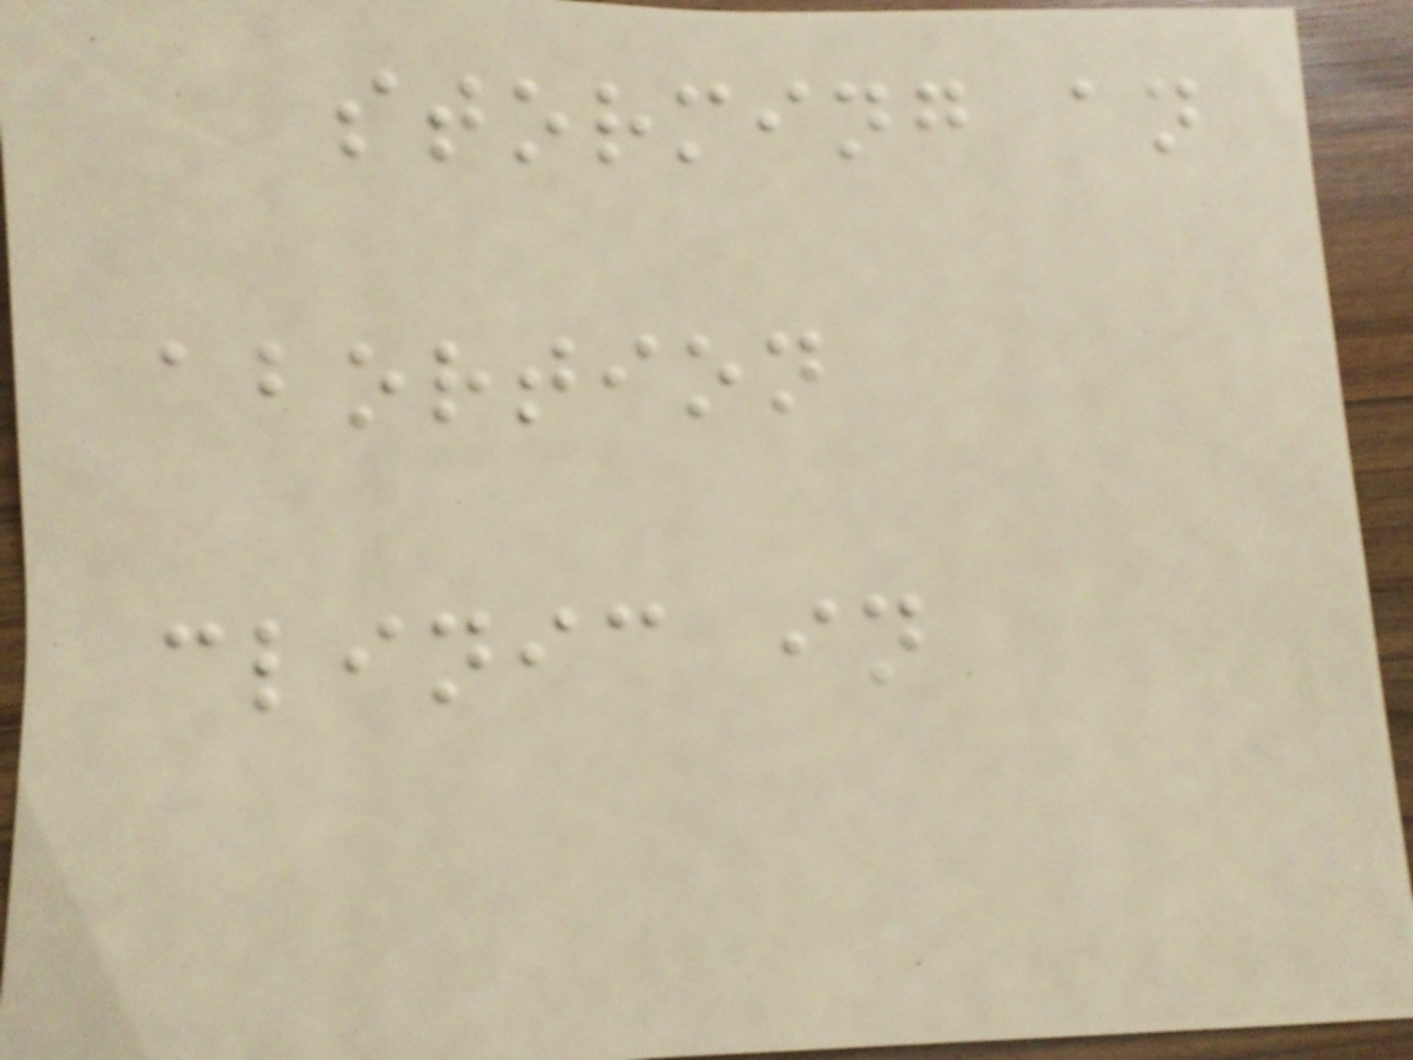storming an
abortion
clinic in
